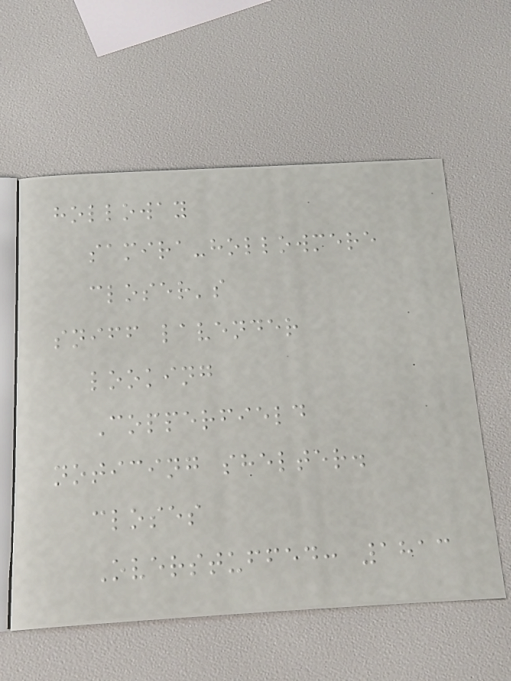holloway
samira-hollowmere
closer's
sniff lavender
looking
Copperfield
noticing shelter.
closes
Overstuffed: 1813
